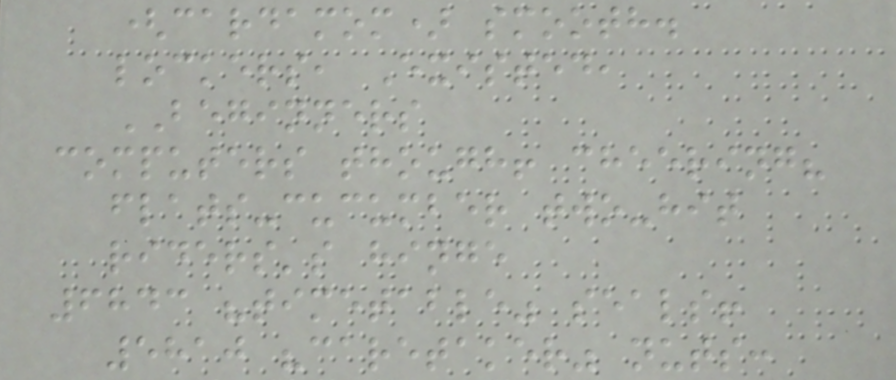(cardamom) smooth.
lockers, Existed,
BEGINNERS
computers though! cheering?
flats-cucumber two-hit
riders's hinge
6843 "timetable" seals!
5810 "caretaker" nuts:
